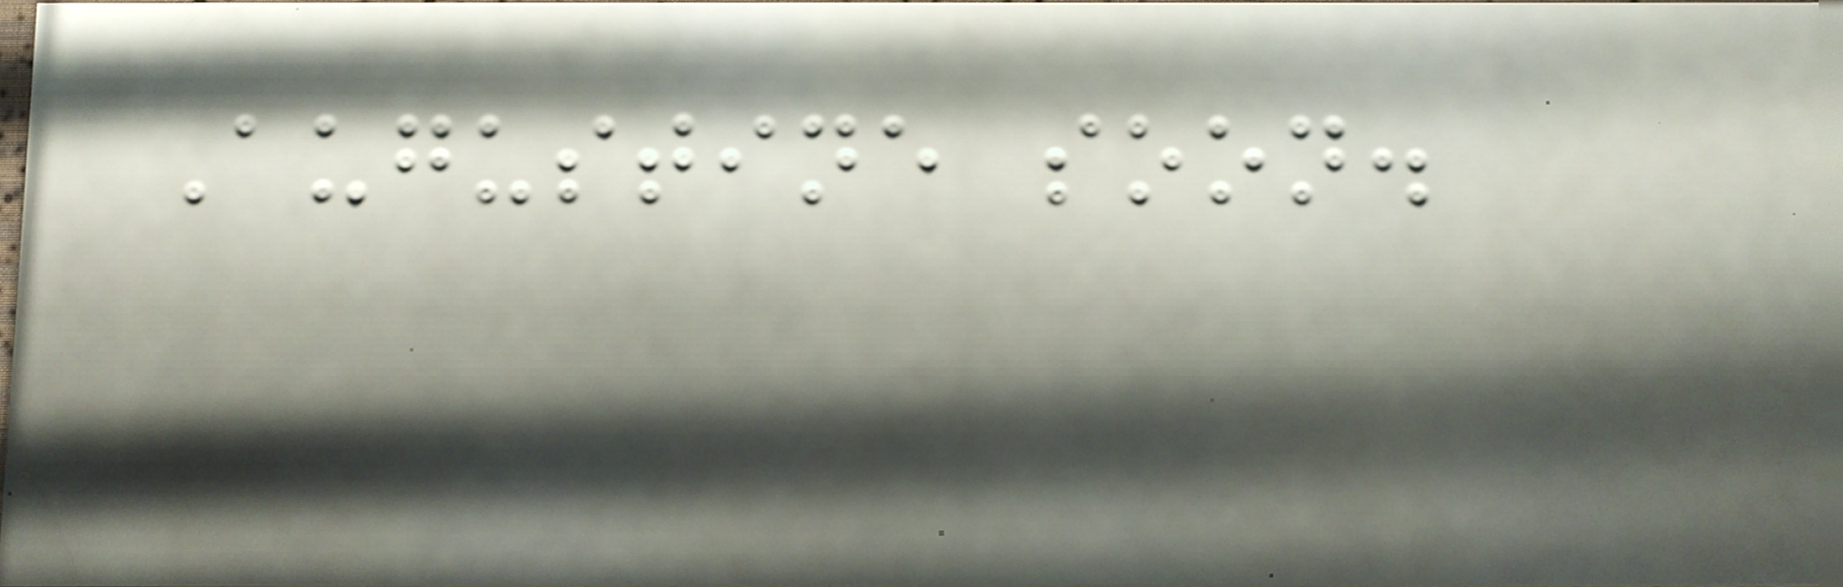Augustine soon.
